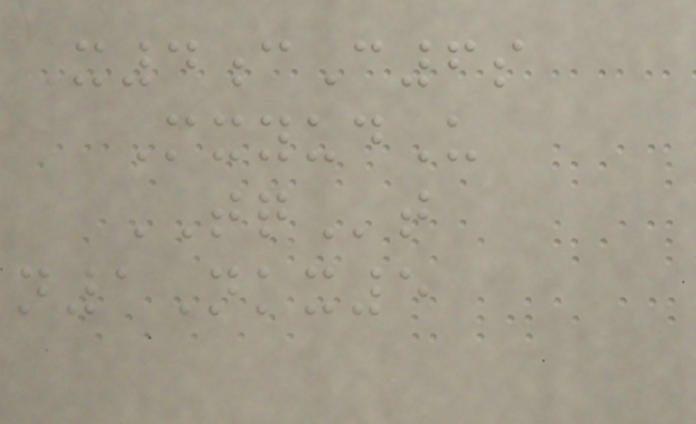X4cC6s
MxyudU
TQt
n1Nkx5
